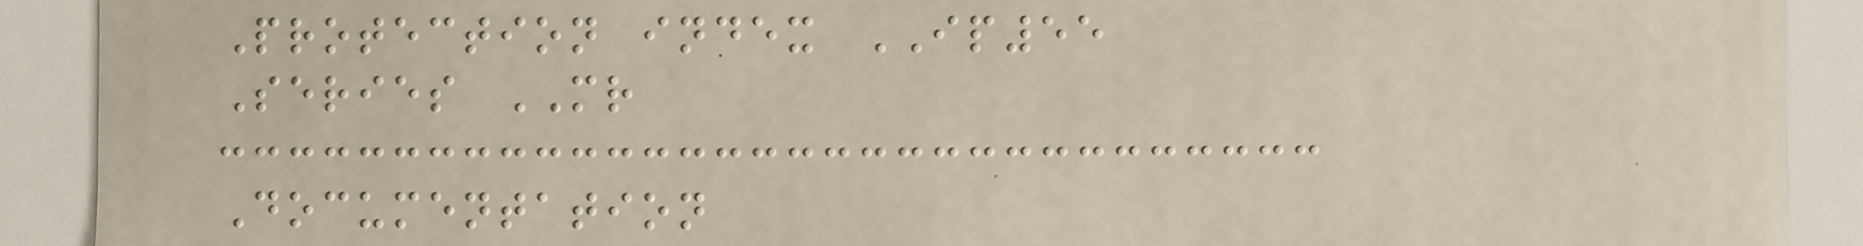Protection index IP55
Series MR
Documentation
